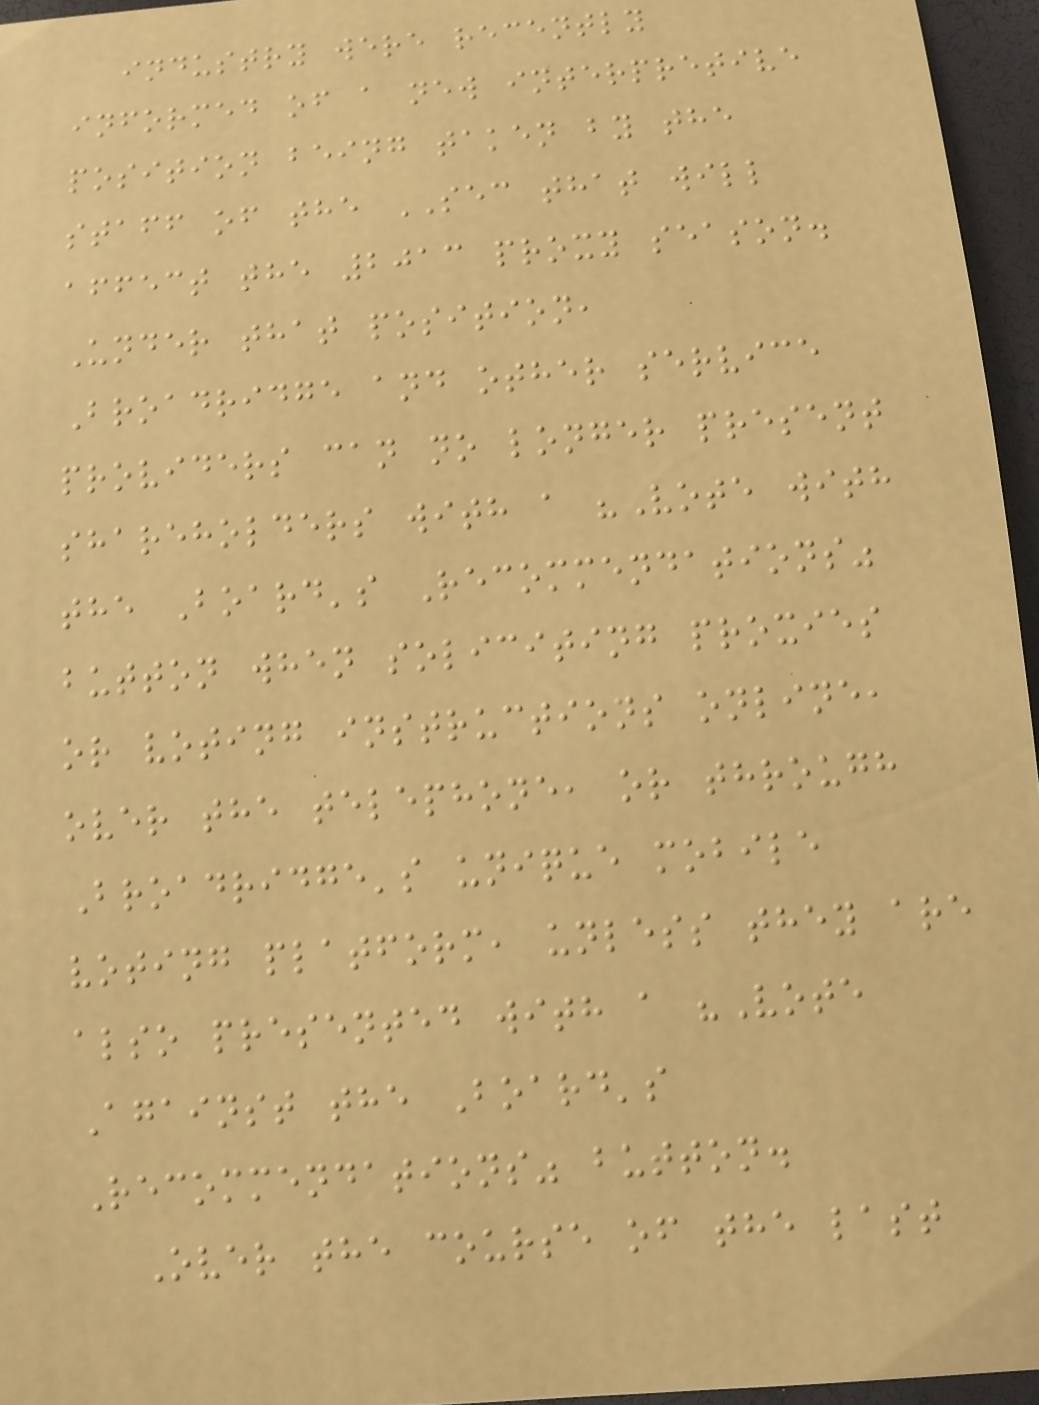industry were recently
informed of a new interpretive
position being taken by the
staff of the SEC that will
affect the 2013 proxy season.
Under that position,
Broadridge and other service
providers can no longer present
shareholders with a "Vote with
the Board's Recommendations"
button when soliciting proxies
or voting instructions online,
over the telephone, or through
Broadridge's unique mobile
voting platform, unless they are
also presented with a "Vote
Against the Board's
Recommendations" button.
Over the course of the last
